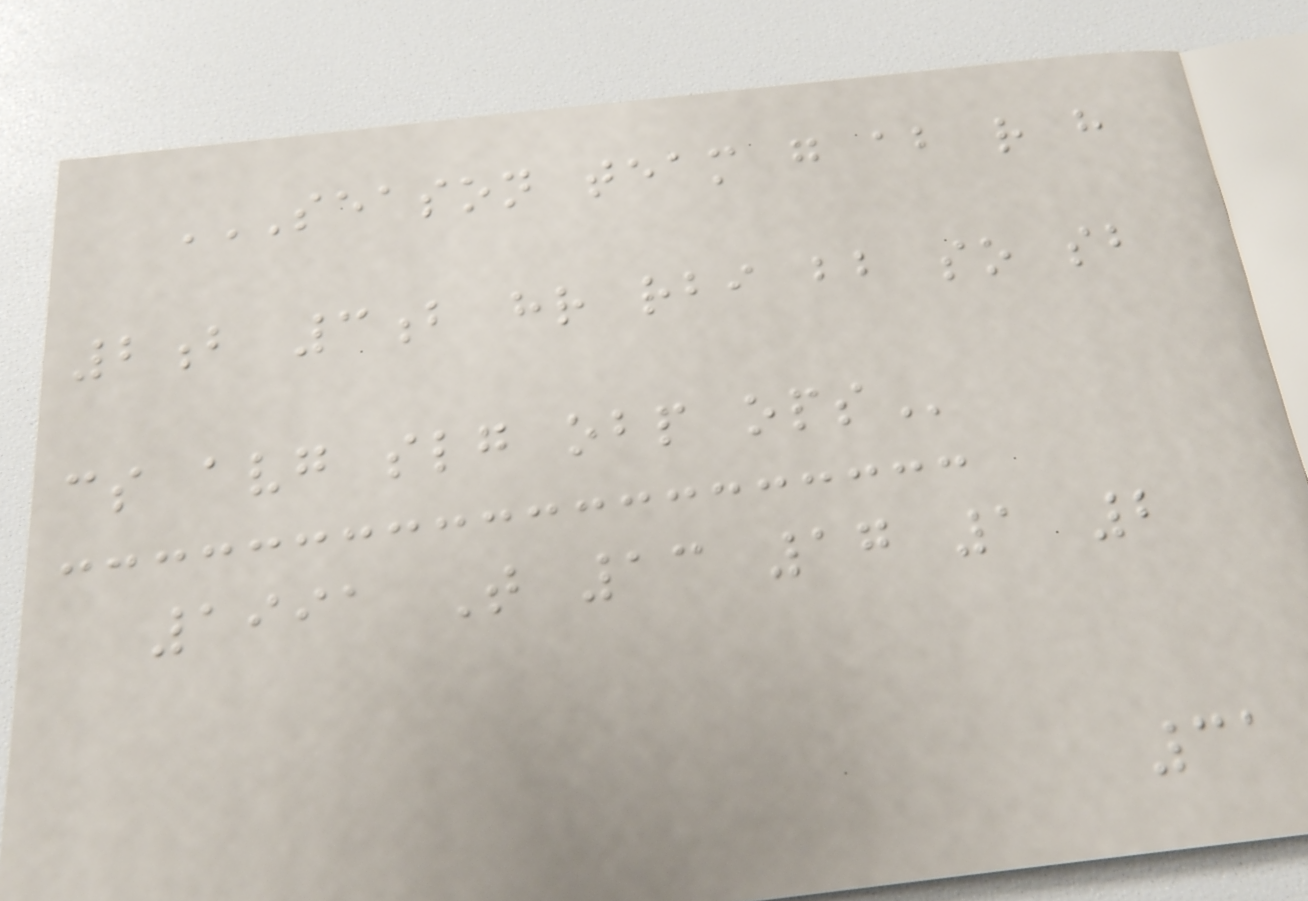SEASON TEAM G AB R H
2B 3B HR RBI BB SO SB
CS AVG SLG OBP OPS
1991 T 13 17 1 2
31
